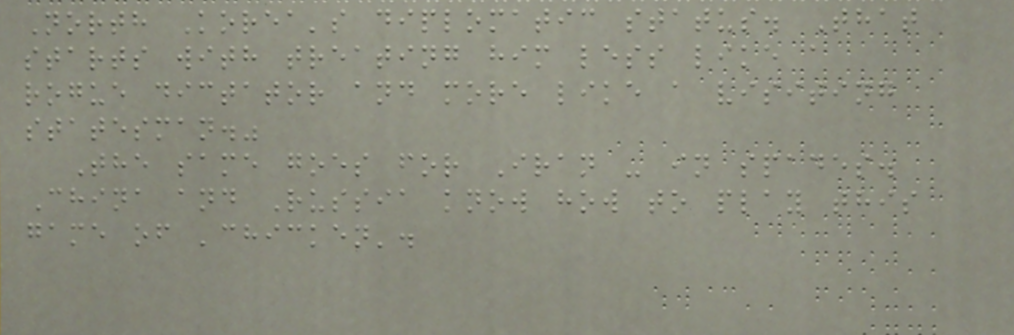North Korea's diplomatic status. That
starts with treating him less like a
rogue dictator and more like a visiting
statesman."
The same goes for Iran - in spades.
China and Russia know how to play this
game of 'chicken'.
